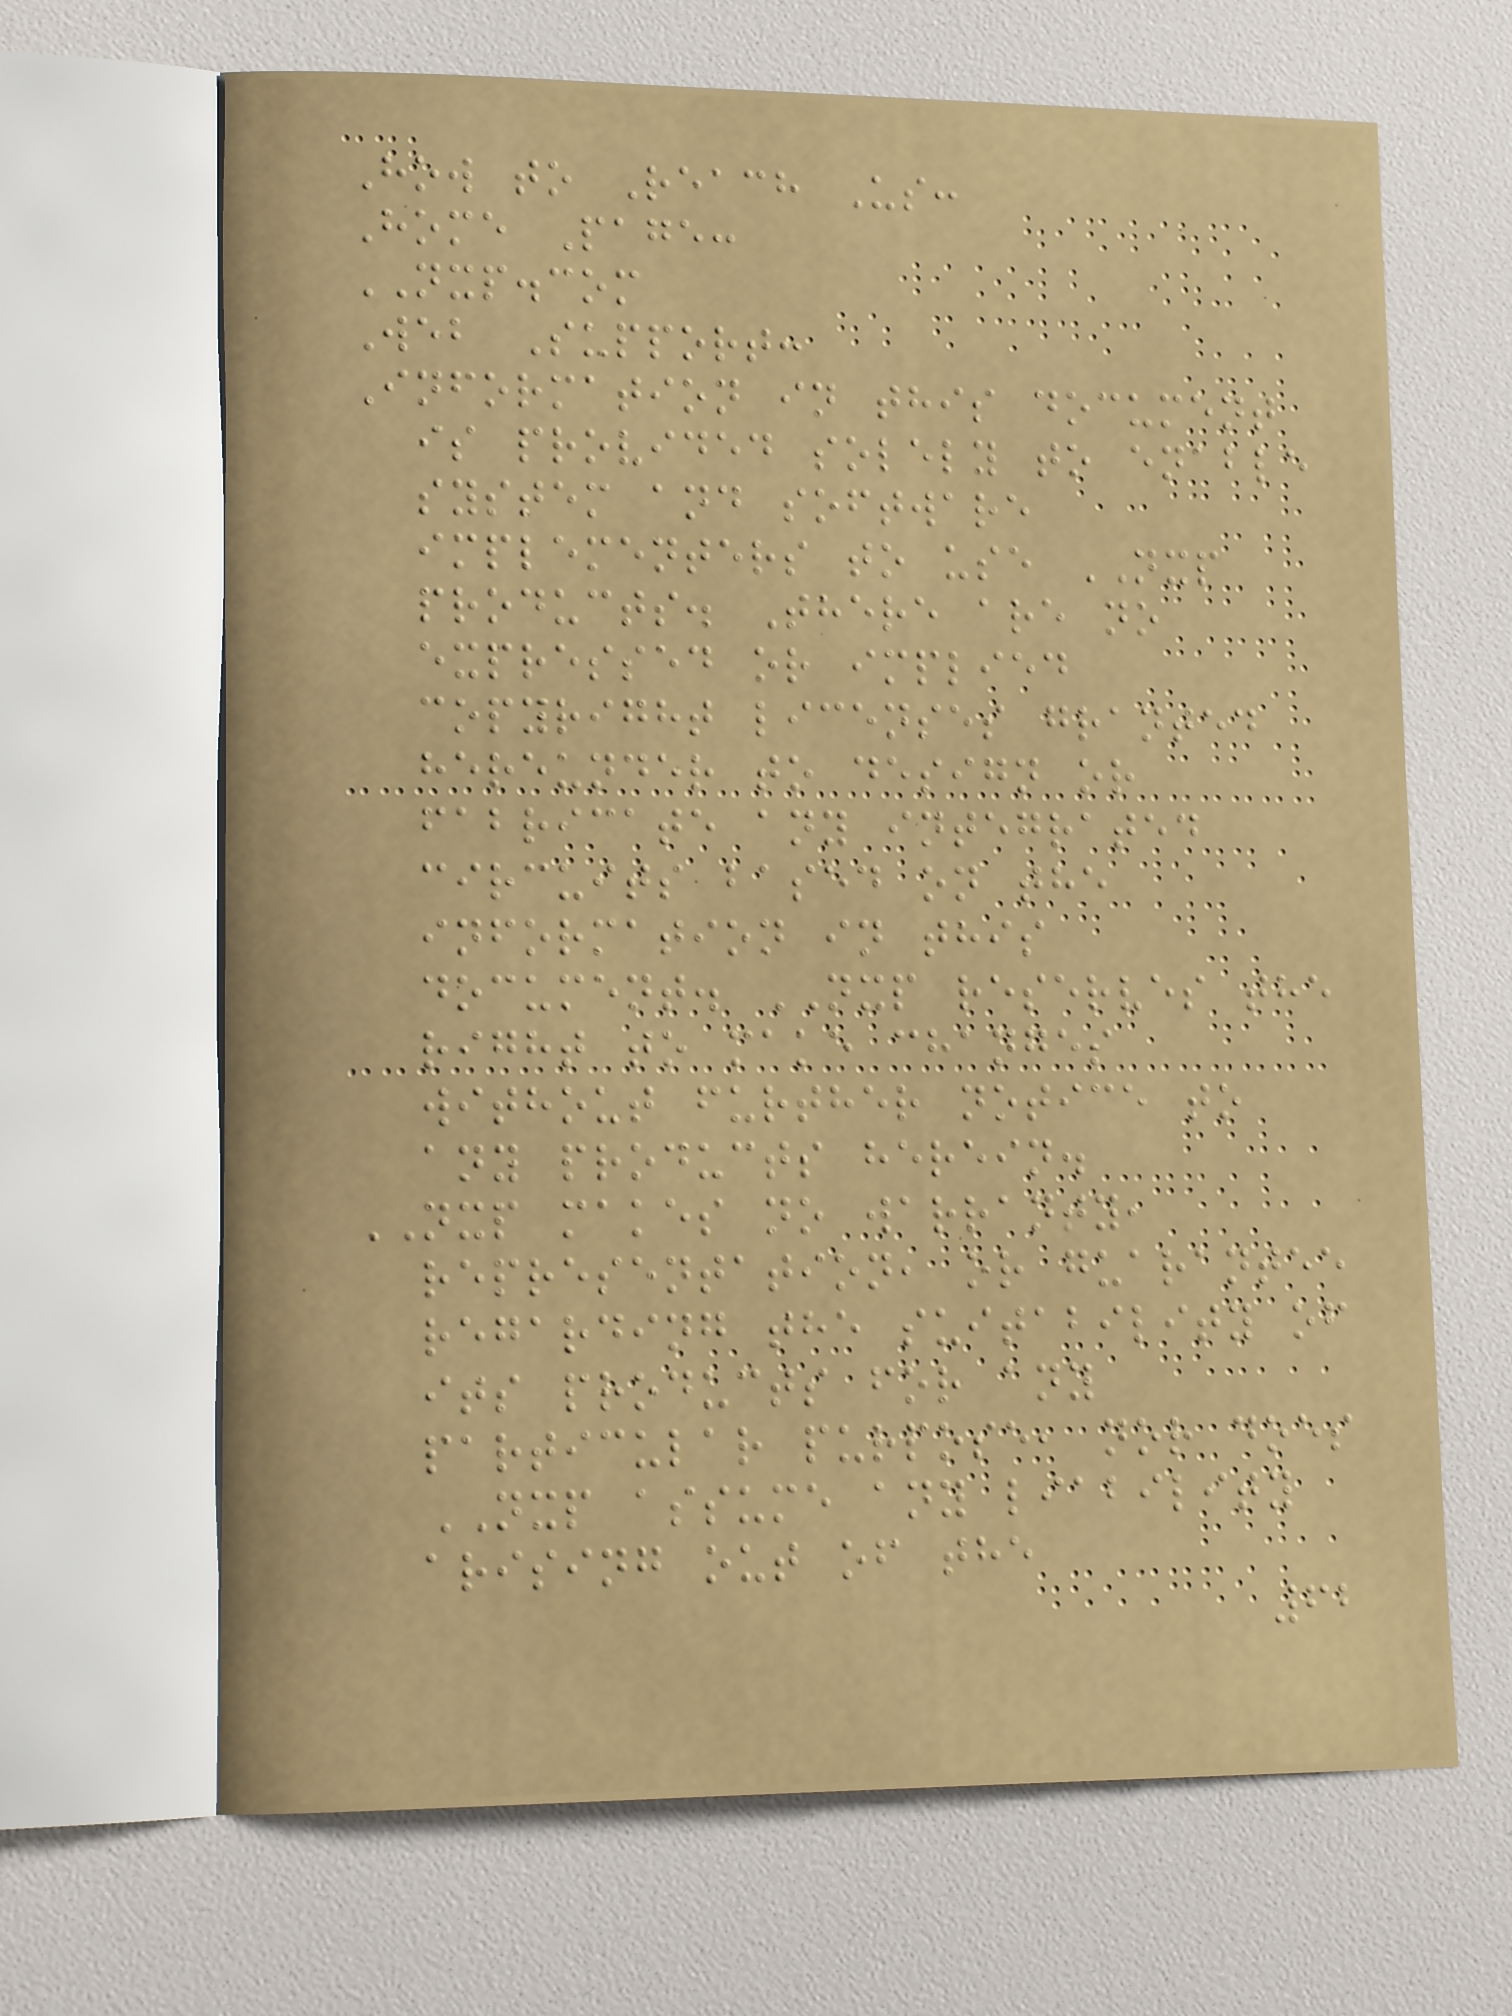How to Reach Us:
Home Page:
NXP.com
Web Support:
Information in this document
is provided solely to enable
system and software
implementers to use NXP
products. There are no
expressed or implied
copyright licenses granted
hereunder to design or
fabricate any integrated
circuits based on the
information in this
document. NXP reserves the
right to make changes
without further notice to
any products herein.
NXP makes no warranty,
representation, or guarantee
regarding the suitability of
its products for any
particular purpose, nor does
NXP assume any liability
arising out of the
62
